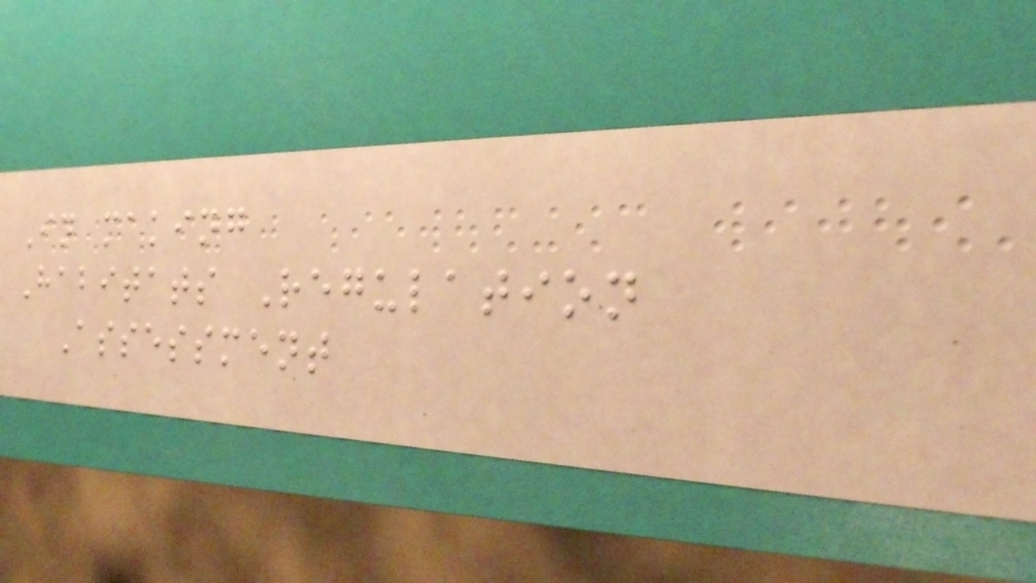In making
Habitats Regulation
Assessment
